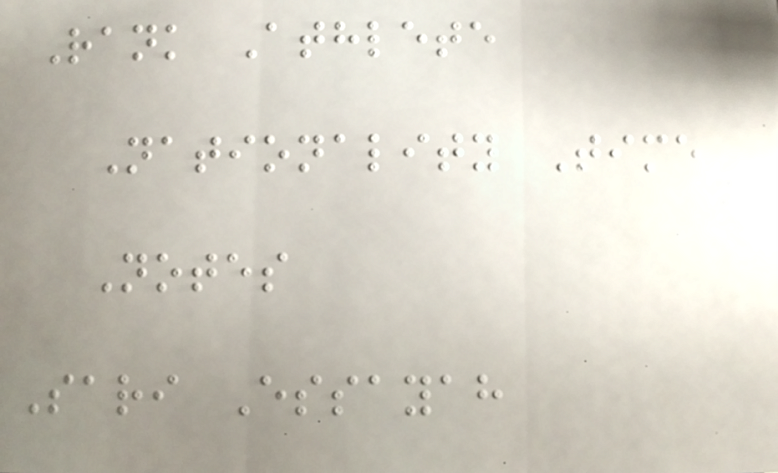Rank Athlete
Nationality Time
Notes
Sari Essayah
